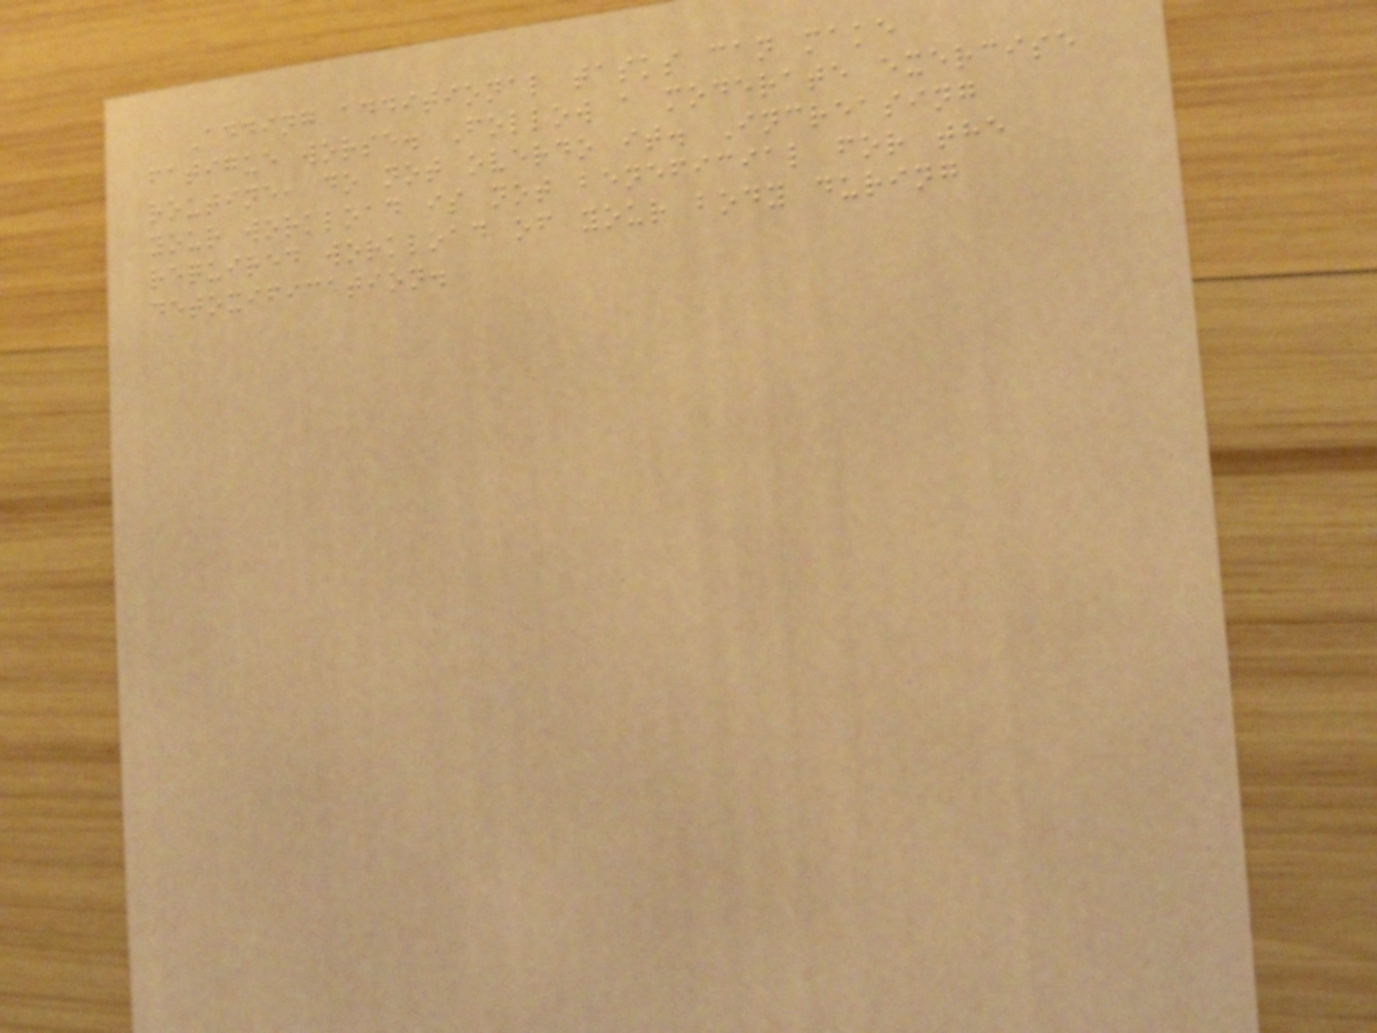Adding additional tasks can make
fatigue worse. Follow a moderate exercise
routine, do not overdo it. Increasing
your workload is not beneficial for the
required workload of your body during
detoxification.
